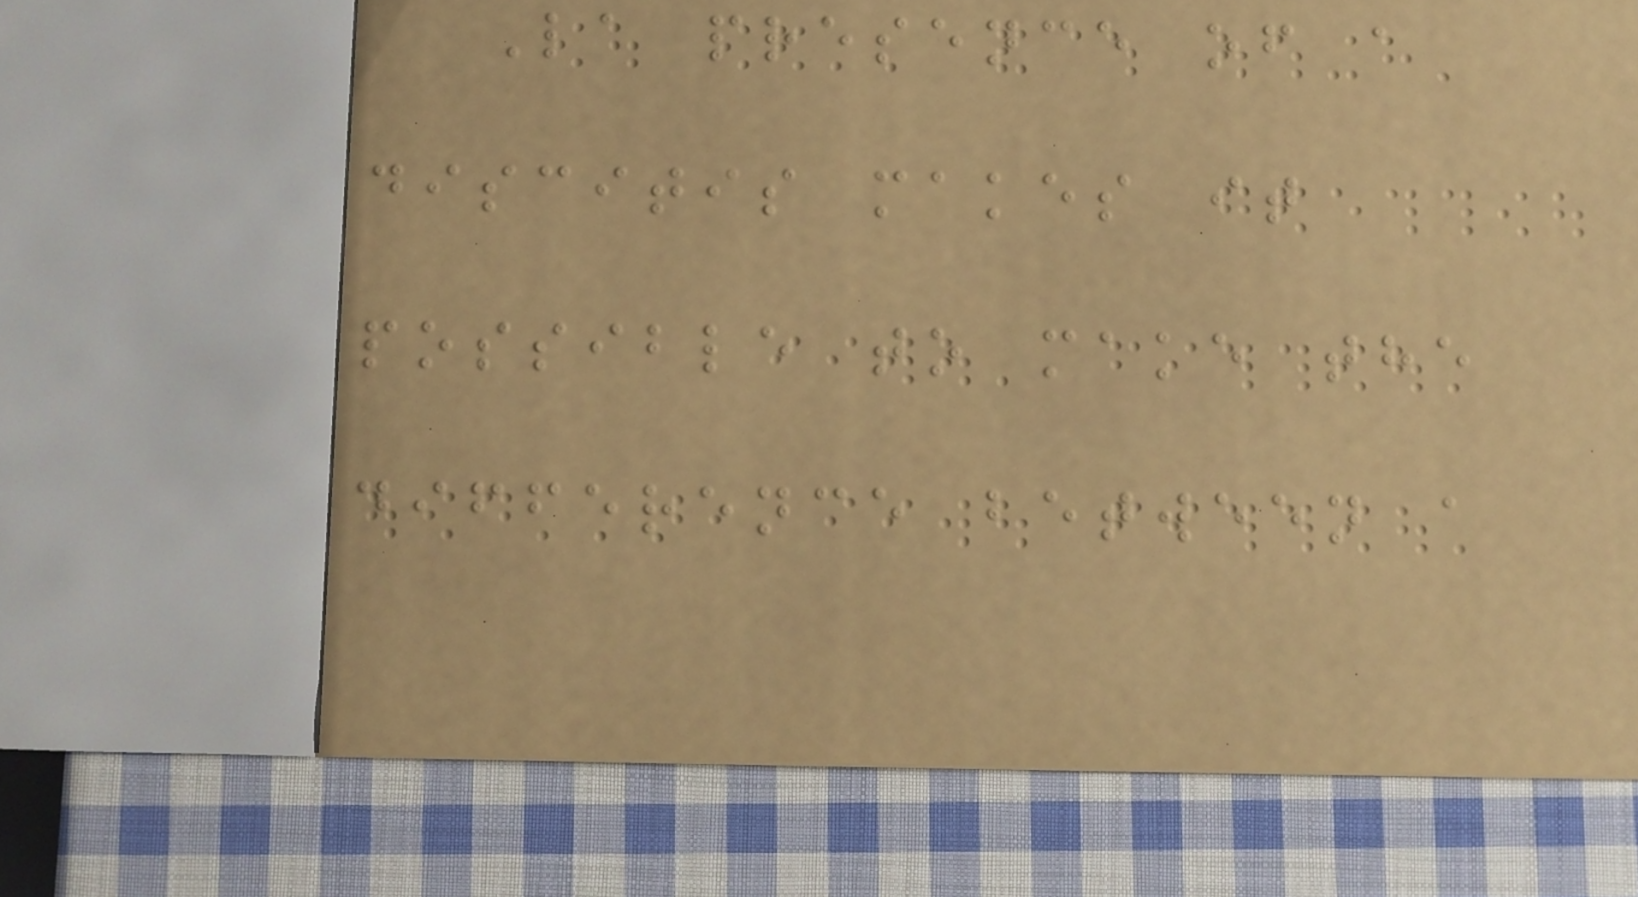La presence of a
discitis makes it
possible to make the
difference between a
